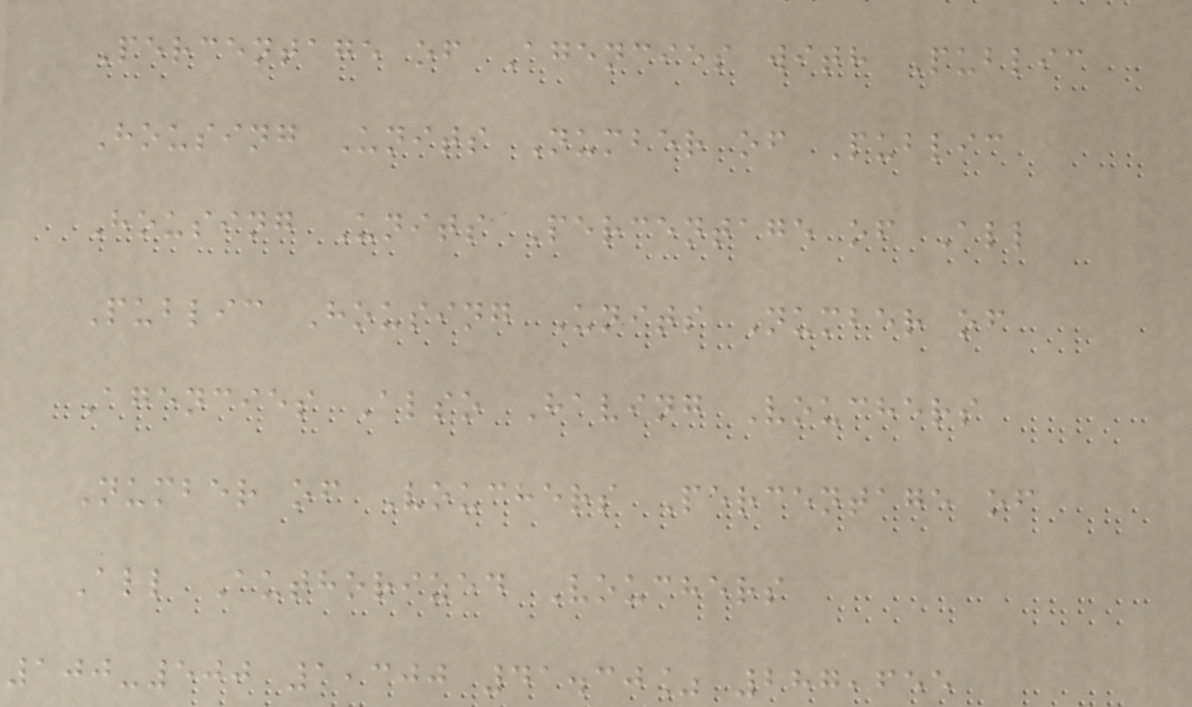Percentage of Agencies with Public
Housing Units Number of Public
Housing Units Percentage of All
Public Housing Units Number of
Agencies Also Having Vouchers
Number of Vouchers Percentage of
All Authorized Vouchers
100-500 1,300 41.30% 287,655
